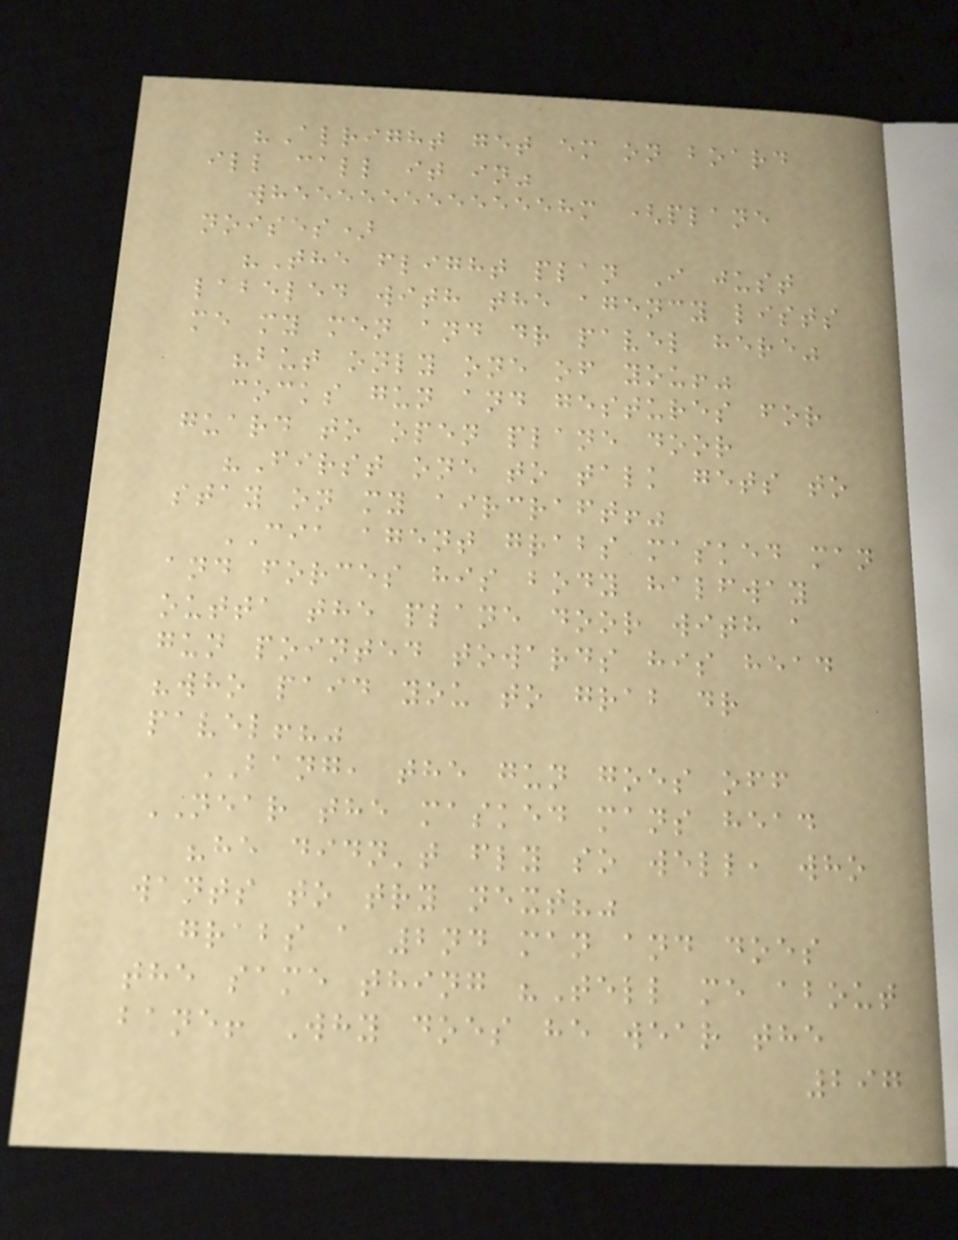"Alright get em on board
ill call it in"
wheeeeeeeeeeeehm (plane
noises)
"The flight plan I just
labeled with the agency lists
me my men and dr pavel here"
"but only one of you!"
cocks gun and gestures for
guard to open plane door
"First one to talk gets to
stay on my aircraft!"
CIA agent grabs masked man
and forces his body halfway
outta the plane door with a
gun pointed towards his head
"who paid you to grab dr
pavel!?"
BANG, the gun goes off
NEAR the masked mans head
"he didn't fly so well, who
wants to try next?"
grabs a 2nd man and does
the same thing "Tell me about
bane! Why does he wear the
297
